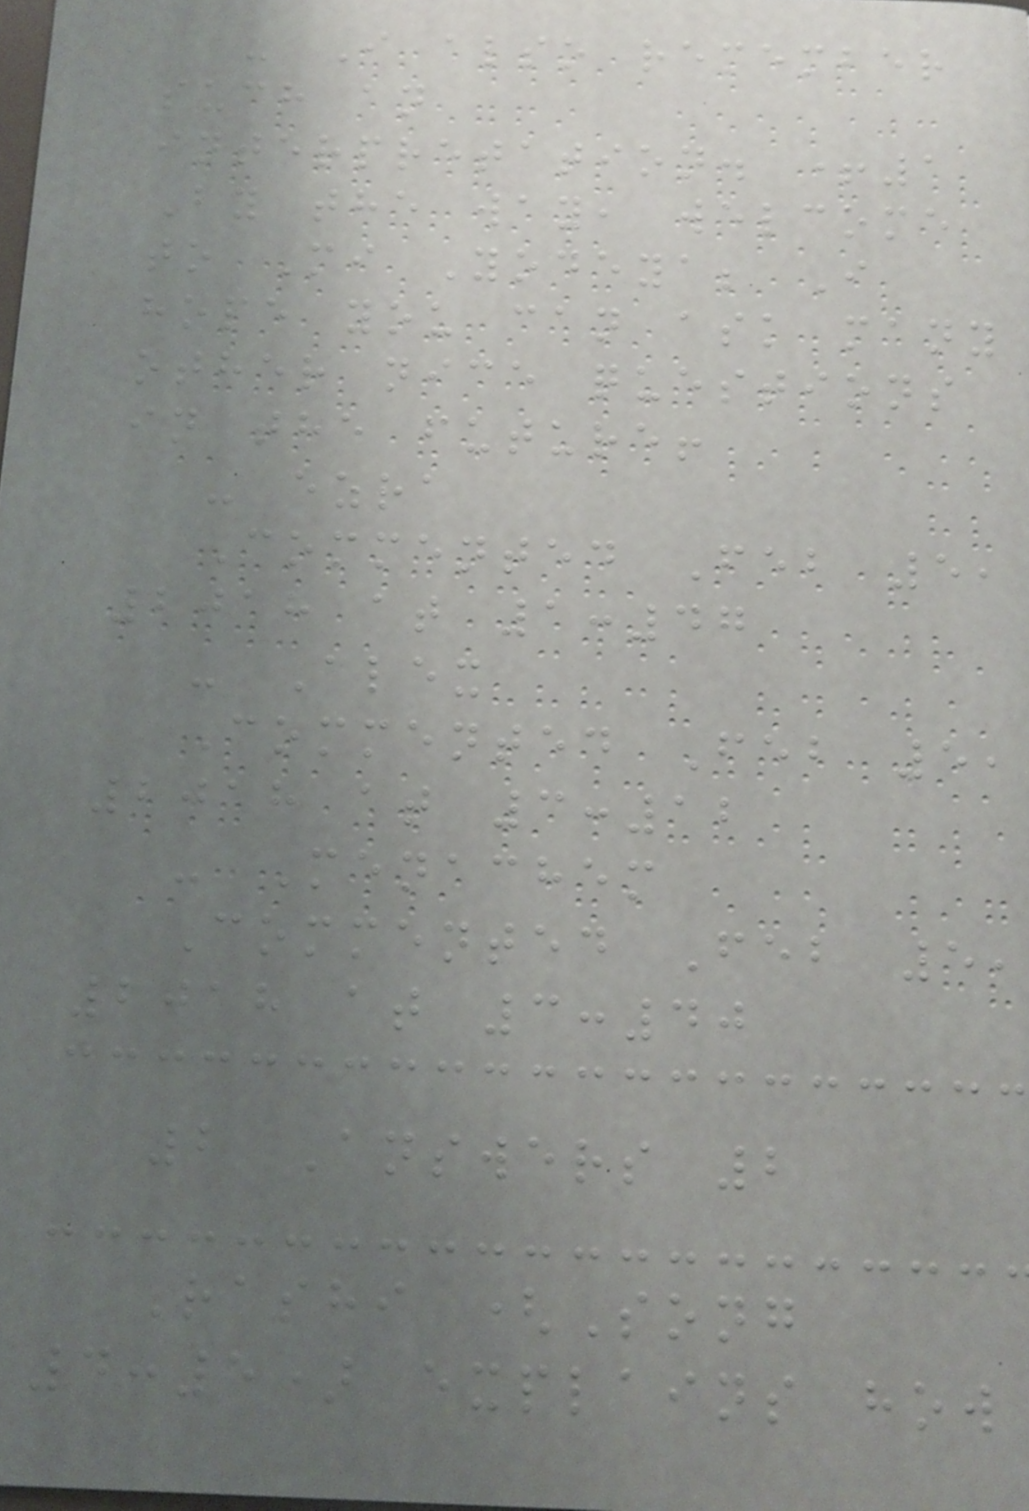- I also remember
such an
interpretation. +1
By the way, welcome
to Mi Yodeya; I
hope you can ask many
other nice questions
in the future!
- ezra
Commented Feb 5,
2018 at 1:47
- Alex
Commented Feb 5,
2018 at 3:12
- Menachem
Commented Feb 5,
2018 at 3:40
2 Answers 2
Rashi (Song
4:5) explains how
